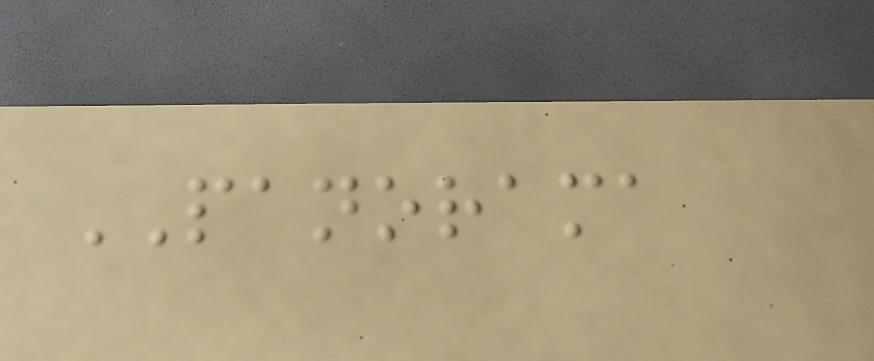PANORAMA
